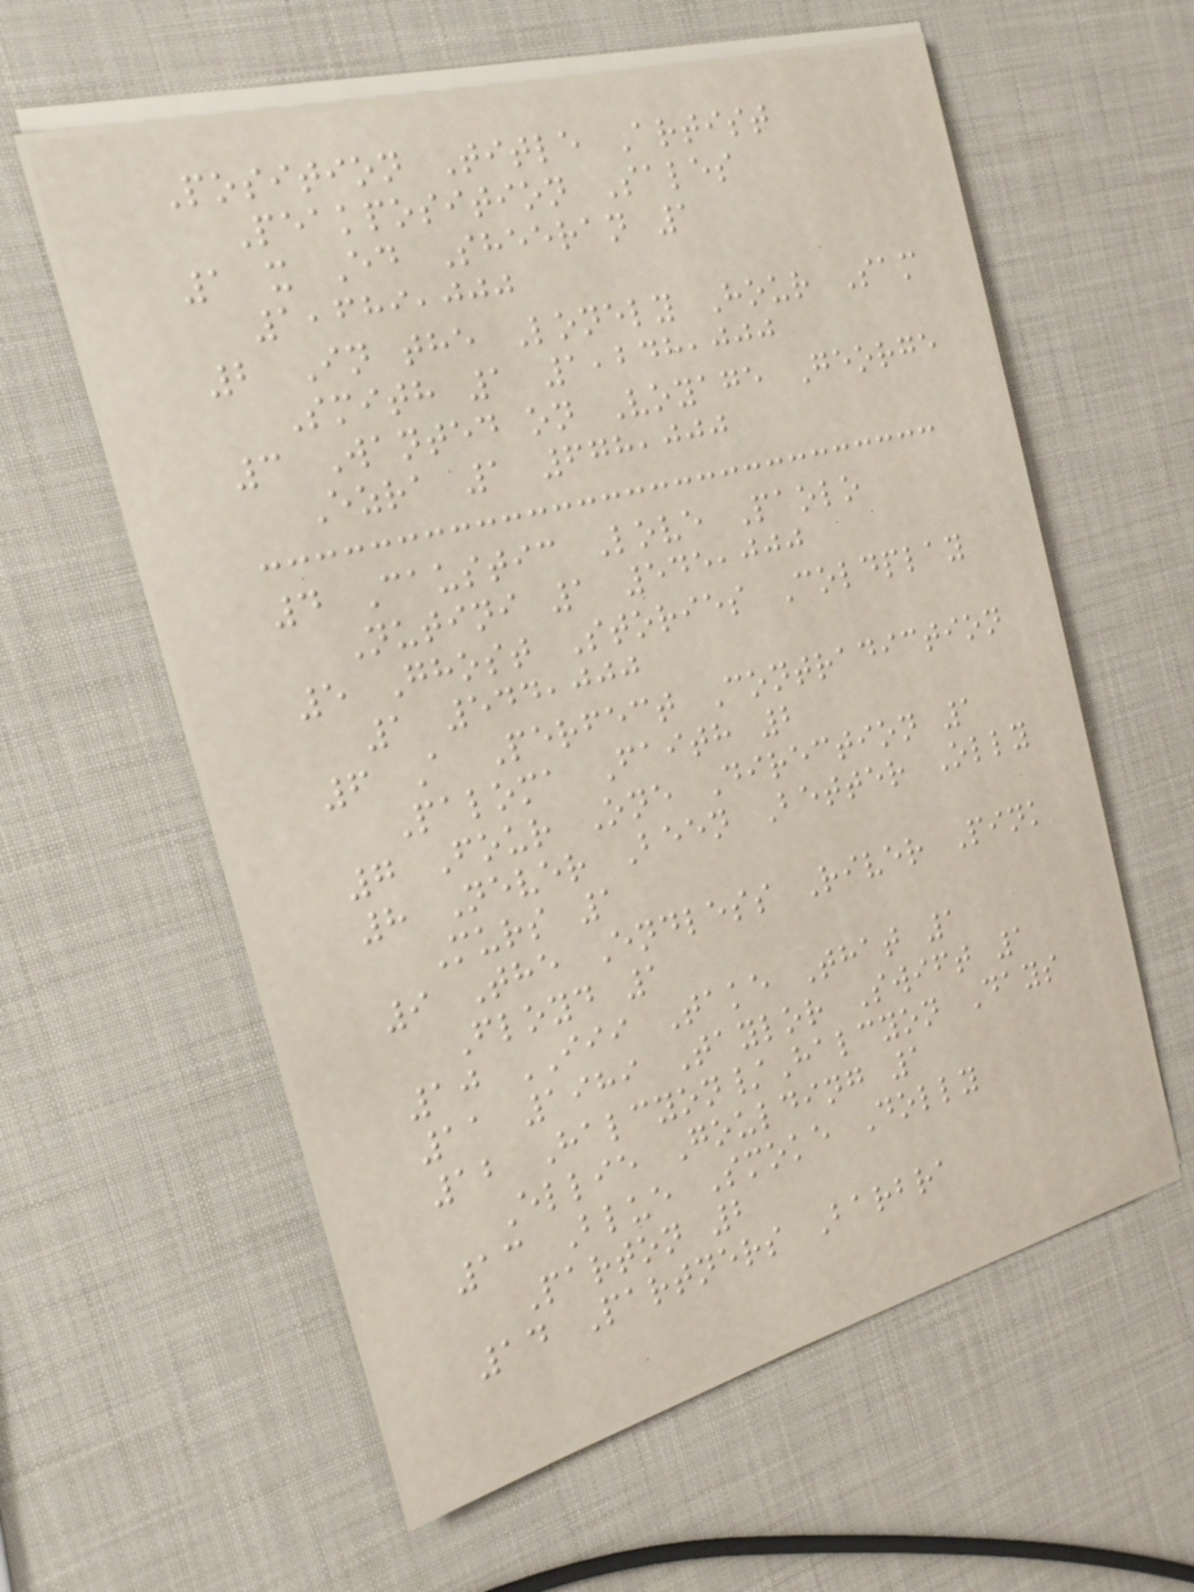Position Title Artist
Peakposition Sales
1 x Ed Sheeran 1
1,689,000
2 In the Lonely Hour Sam
Smith 1 1,248,000
3 Wanted on Voyage George
Ezra 1 678,000
4 Caustic Love Paolo
Nutini 1 545,000
5 Ghost Stories Coldplay
1 544,000
6 A Perfect Contradiction
Paloma Faith 2
7 Four One Direction 1
8 Never Been Better Olly
Murs 1
9 The Endless River Pink
Floyd 1
10 III Take That 1
11 1989 Taylor Swift 1
12 Halcyon/Halcyon Days
Ellie Goulding 1
13 Blue Smoke Dolly
Parton 2
14 Partners Barbra
